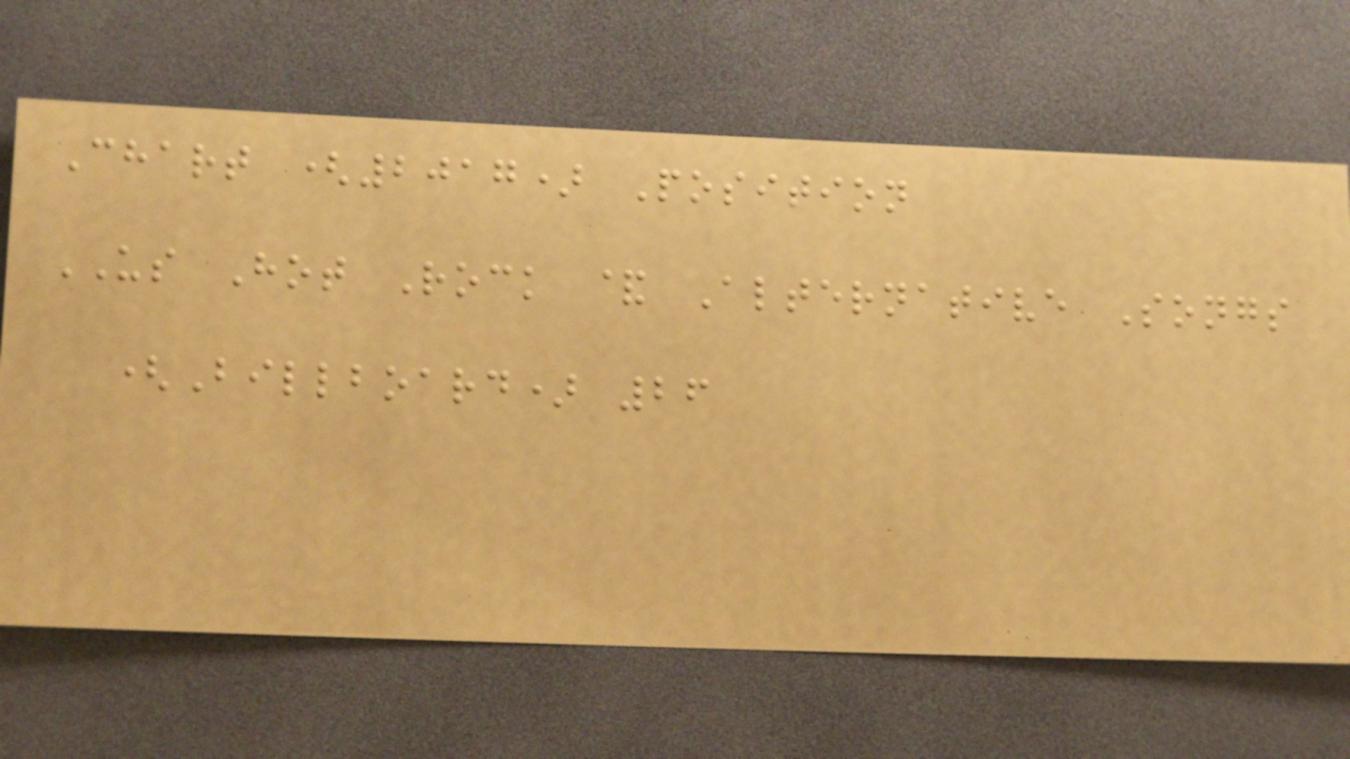Chart (2017) Position
US Hot Rock & Alternative Songs
(Billboard) 26
